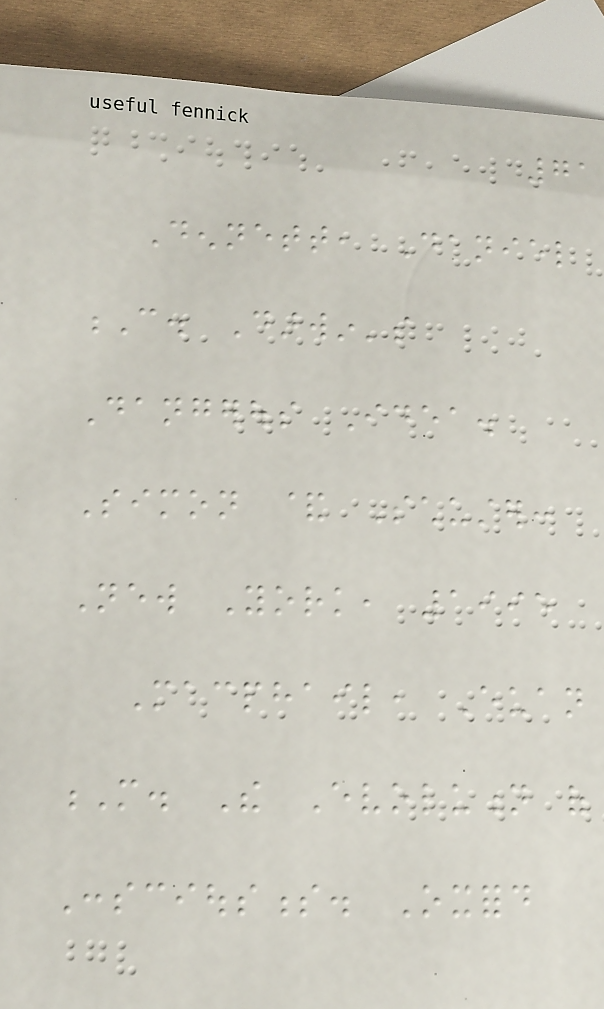71
Dennett, Daniel
C. Darwin's
Dangerous Idea.
Simon & Schuster:
New York, 1995
Macphail, Euan
M. The Evolution of
Consciousness. Oxford
